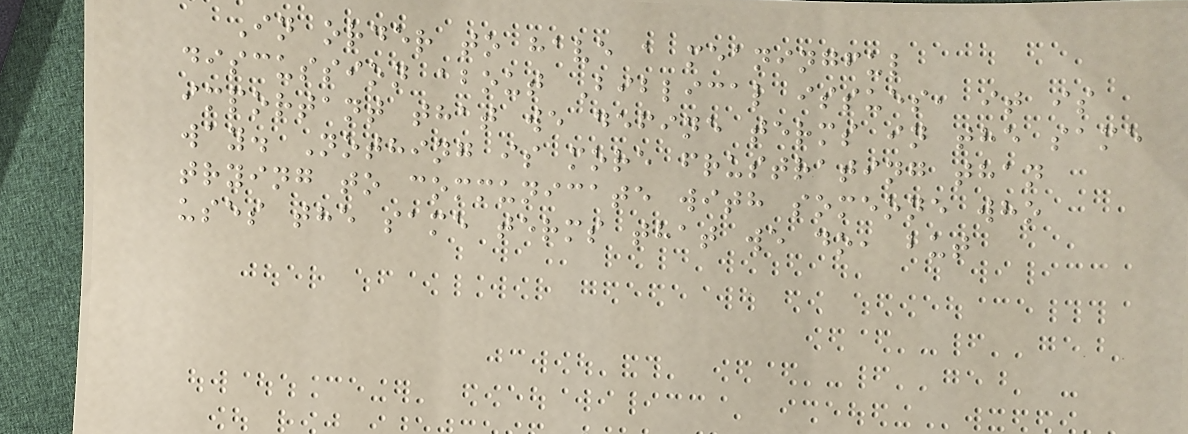In order to have a meaningful
discussion about Biblical issues, it is
important that we define terms in the same
way. Nothing is more frustrating than
trying to communicate with someone who
uses the same terms that we do, but
